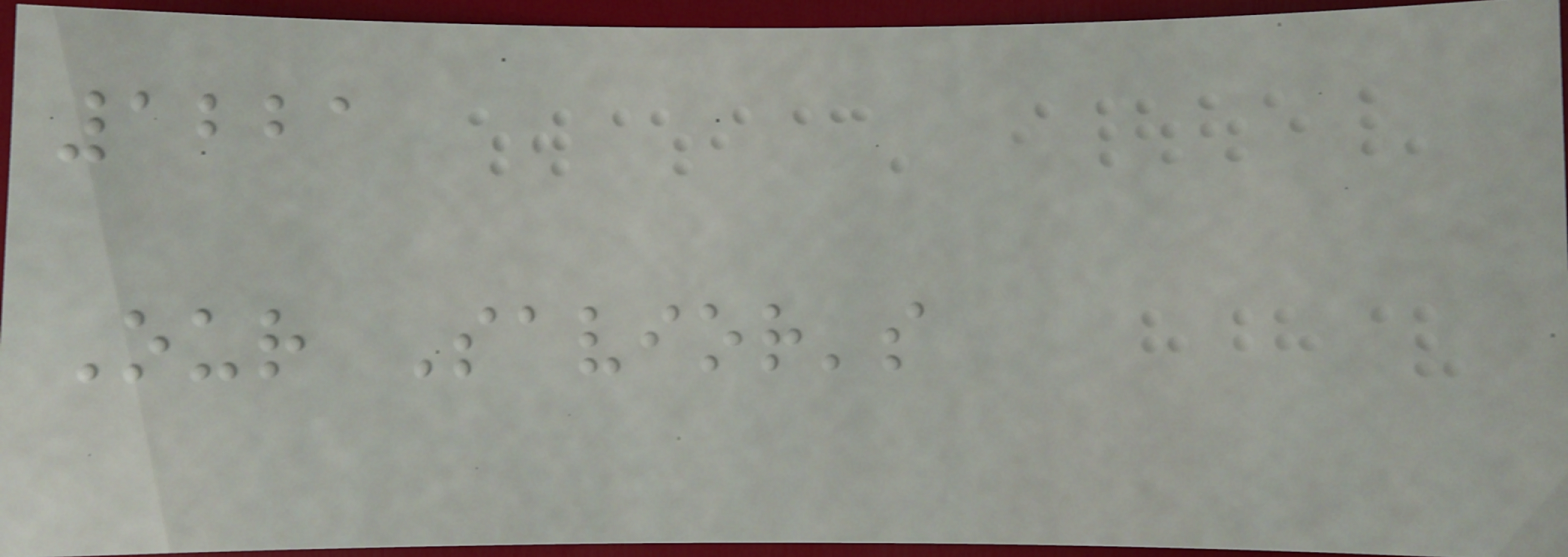1221
Our Savior's
